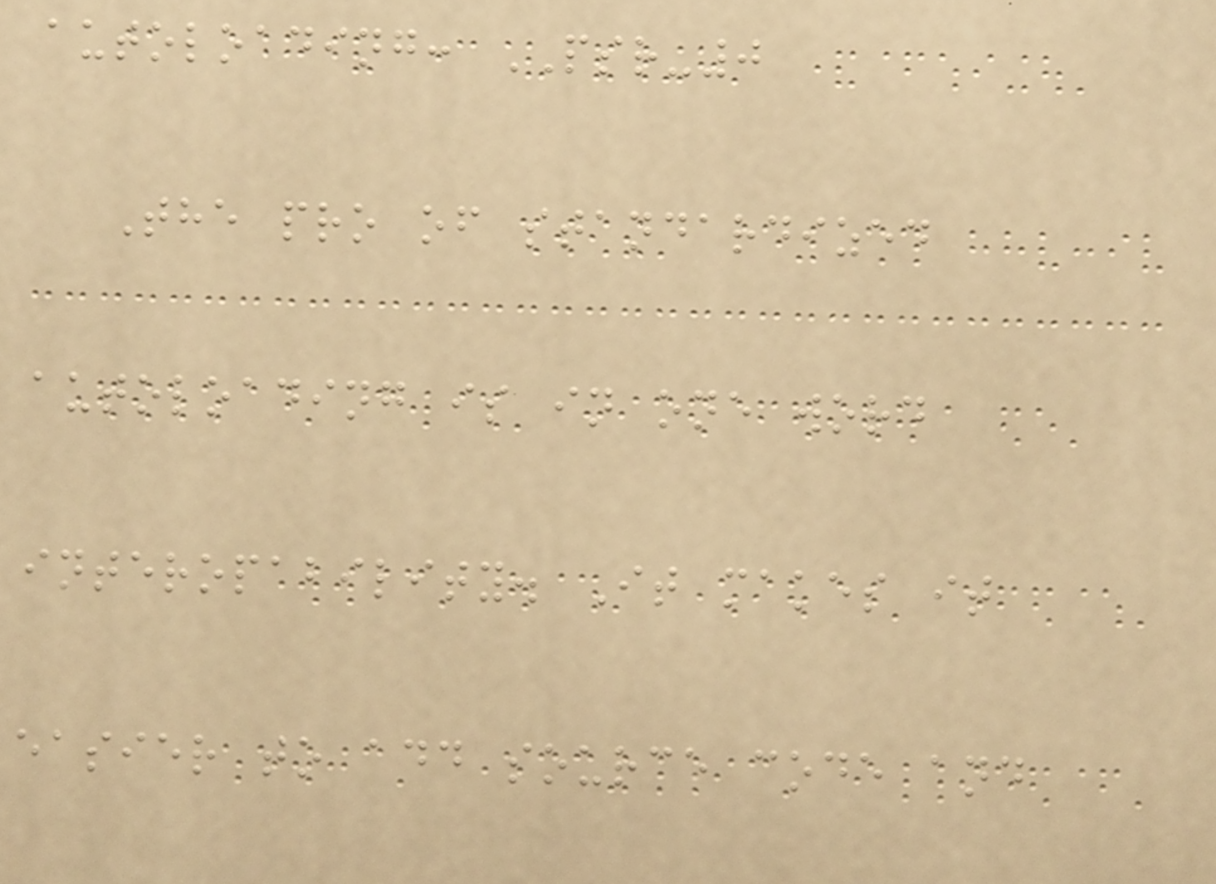autoloading: PSR-0
The pro of standardized
autoloading is in one word
interopability. It makes it
easier to add source code and
